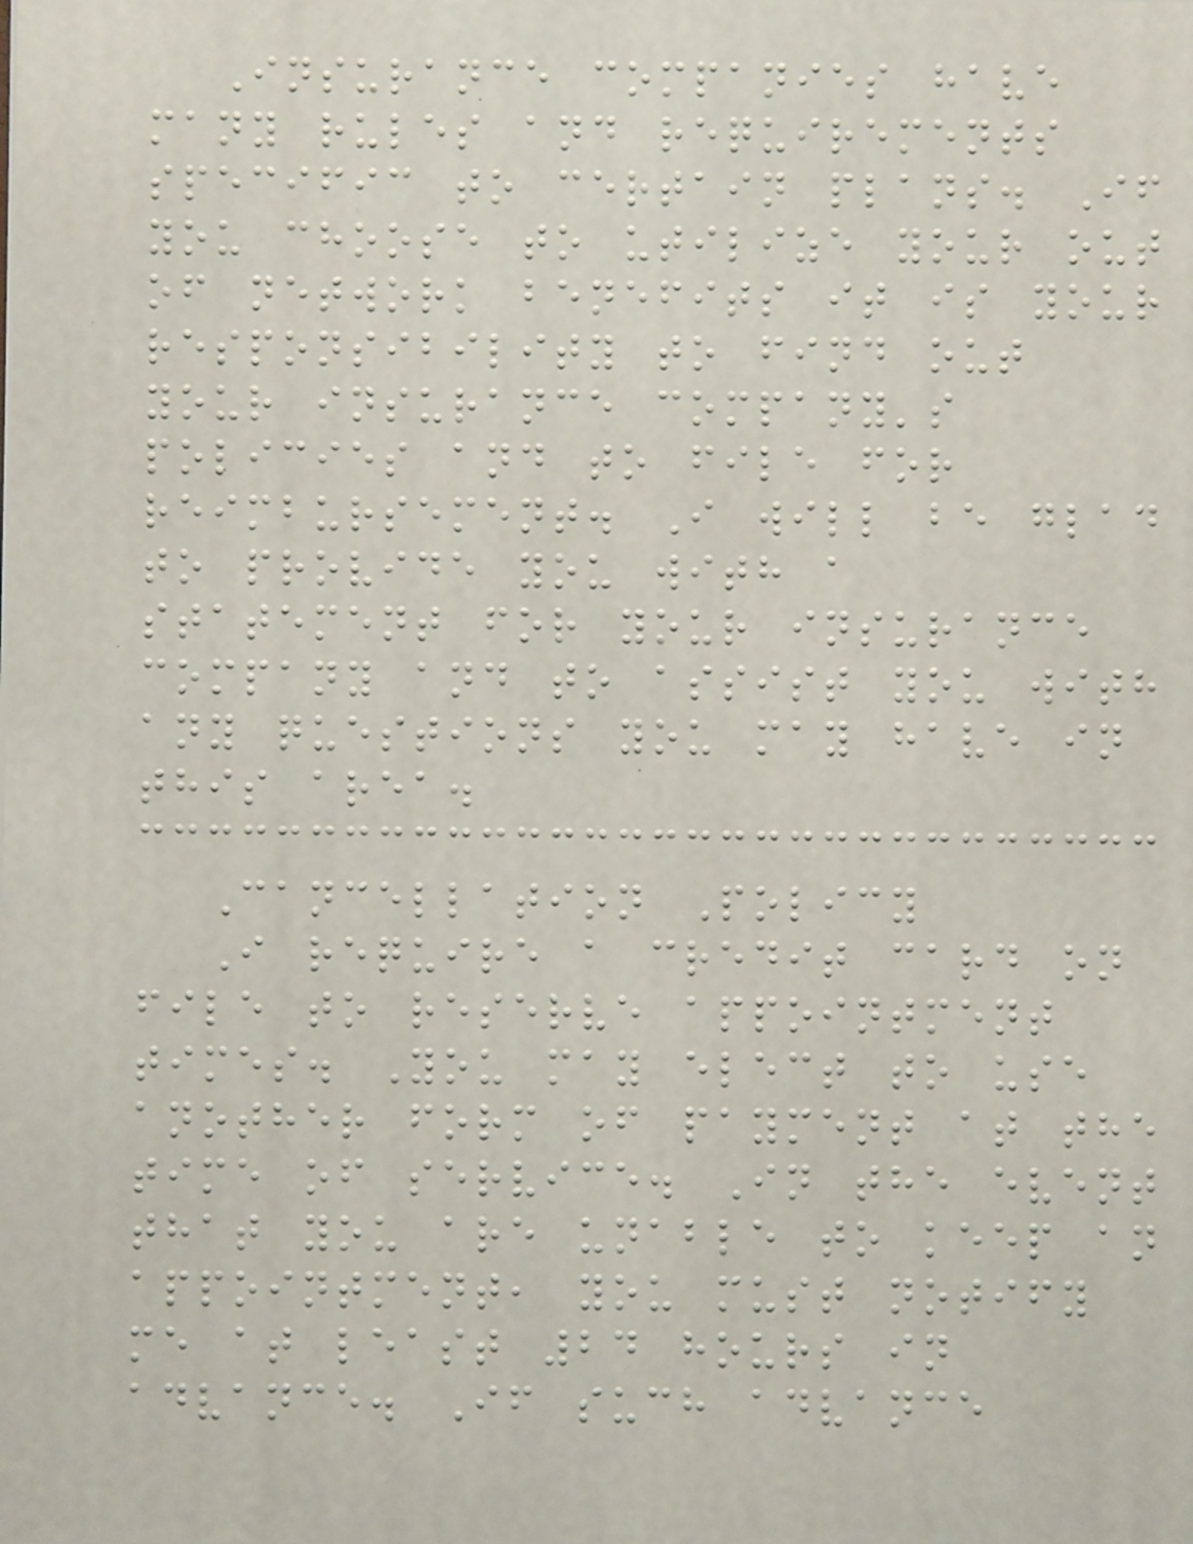Insurance companies have
many rules and requirements
specific to certain plans. If
you choose to utilize your out
of network benefits it is your
responsibility to find out
your insurance company's
policies and to file for
reimbursement. I will be glad
to provide you with a
statement for your insurance
company and to assist you with
any questions you may have in
this area.
Cancellation Policy
I require a credit card on
file to reserve appointment
times. You may elect to use
another form of payment at the
time of service. In the event
that you are unable to keep an
appointment, you must notify
me at least 24 hours in
advance. If such advance
